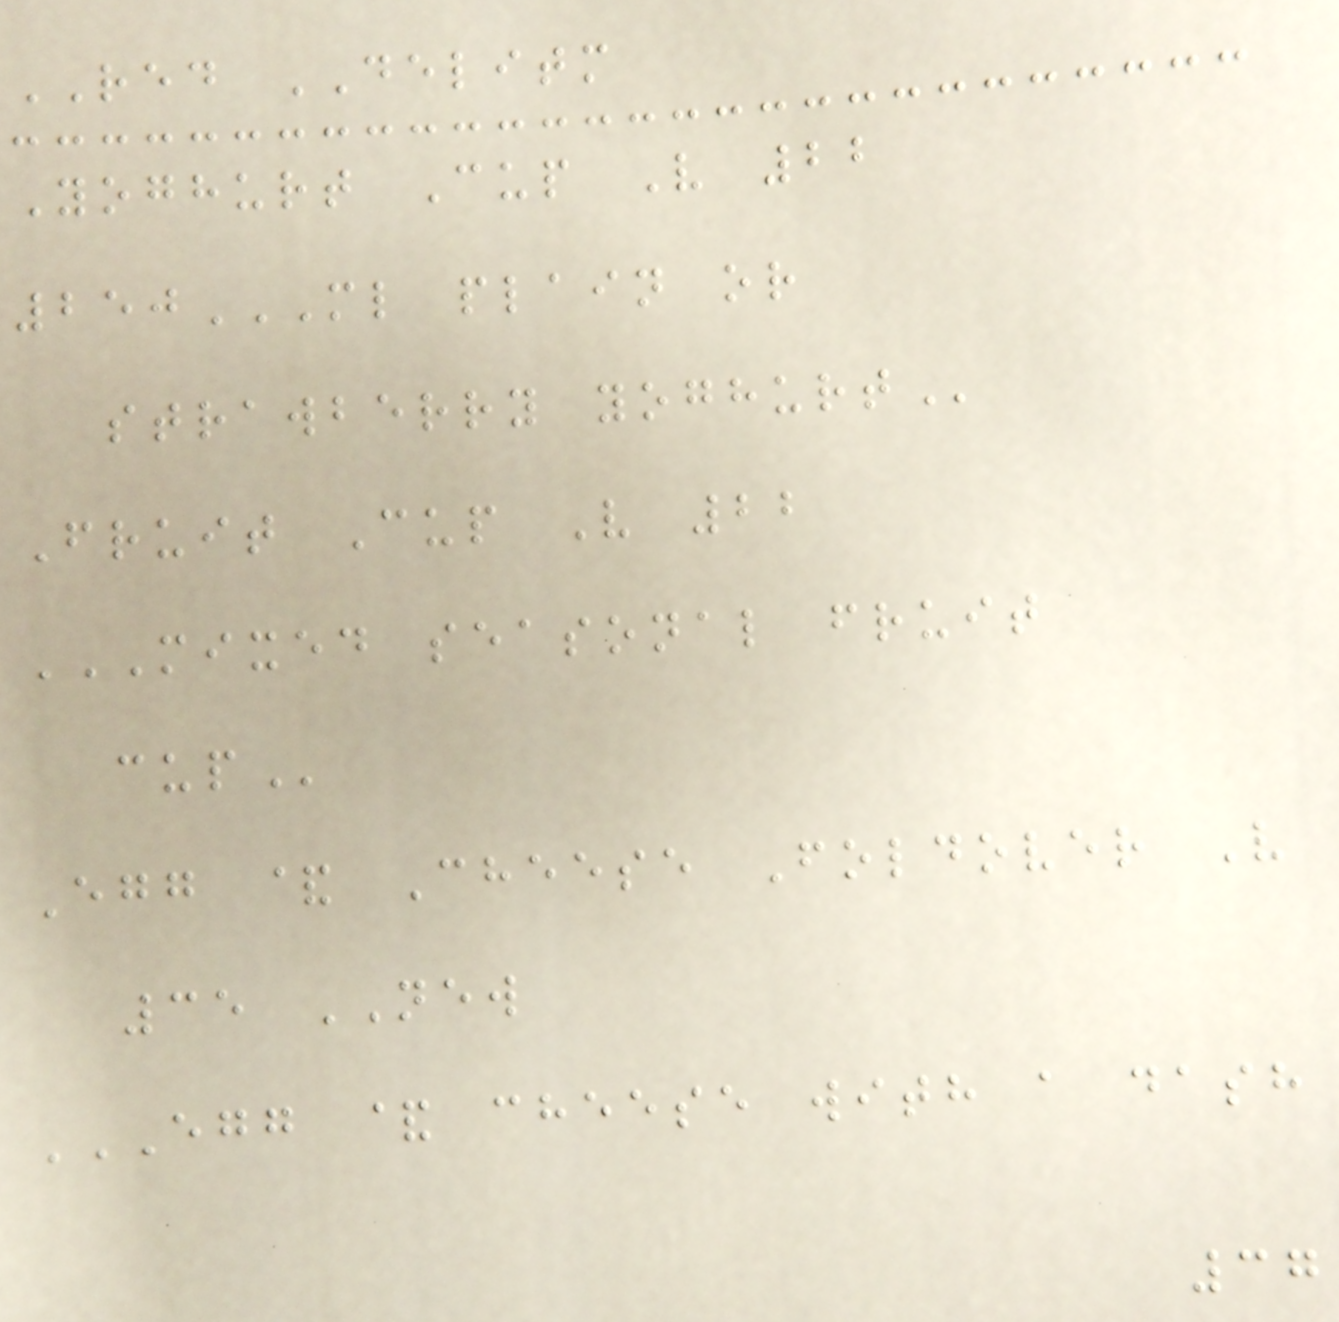RED DELITM
Yoghurt Cup V 22
250ML PLAIN OR
STRAWBERRY YOGHURT
Fruit Cup V 22
MIXED SEASONAL FRUIT
CUP
Egg & Cheese Foldover V
35 NEW
EGG & CHEESE WITH A DASH
37
